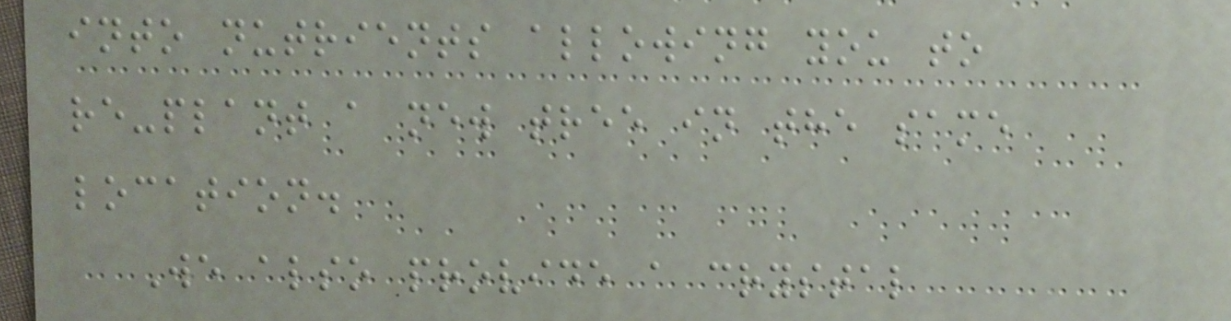into nutrients allowing you to
re-plant a new tree in the same
location.
We also provide a crystal
